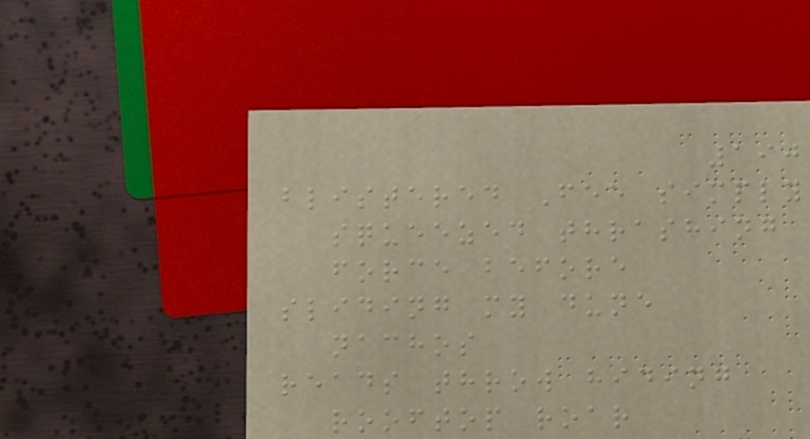190
blistered Fee simply
squeezed thrashing
force before
sliding my dune
nachos
reads throw hiding
rooftop roar
